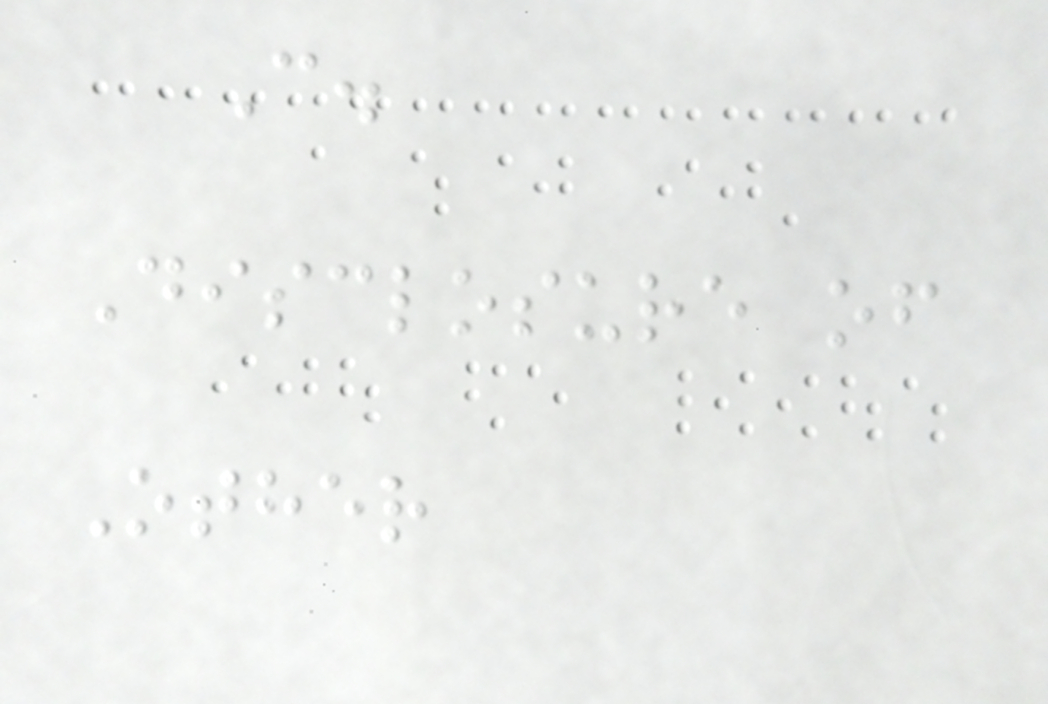C.
Disclosure of
Other
